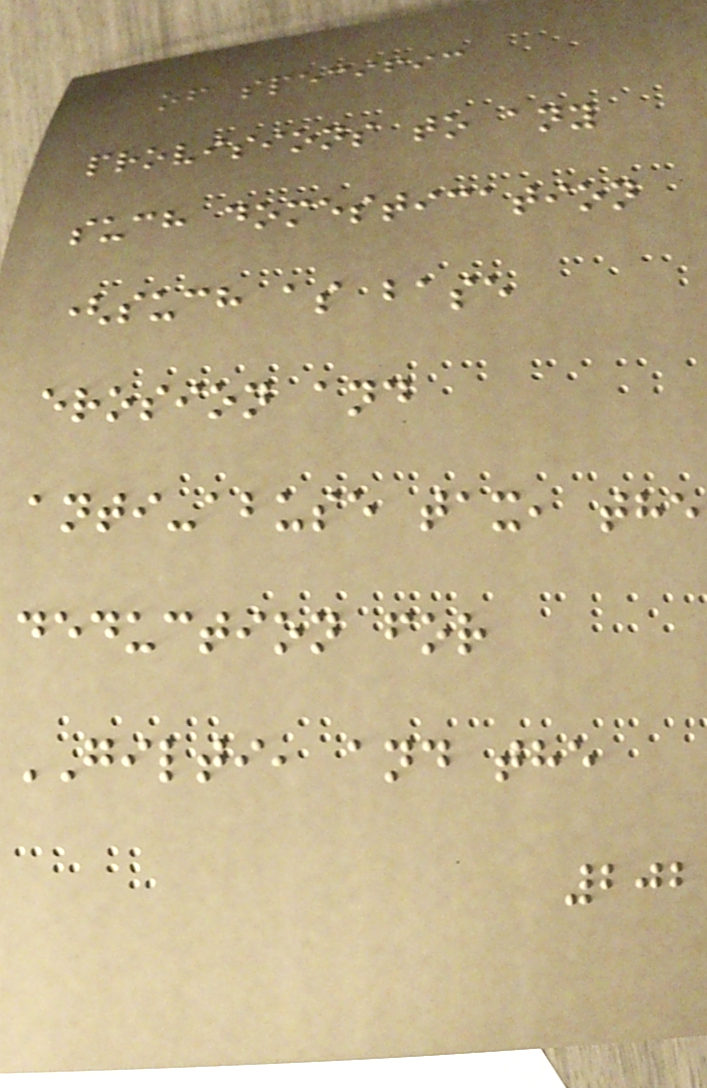of specific
provisions to any
such domestication
(such as base
erosion and
anti-abuse tax, the
deduction for
GILTI, and the
202
